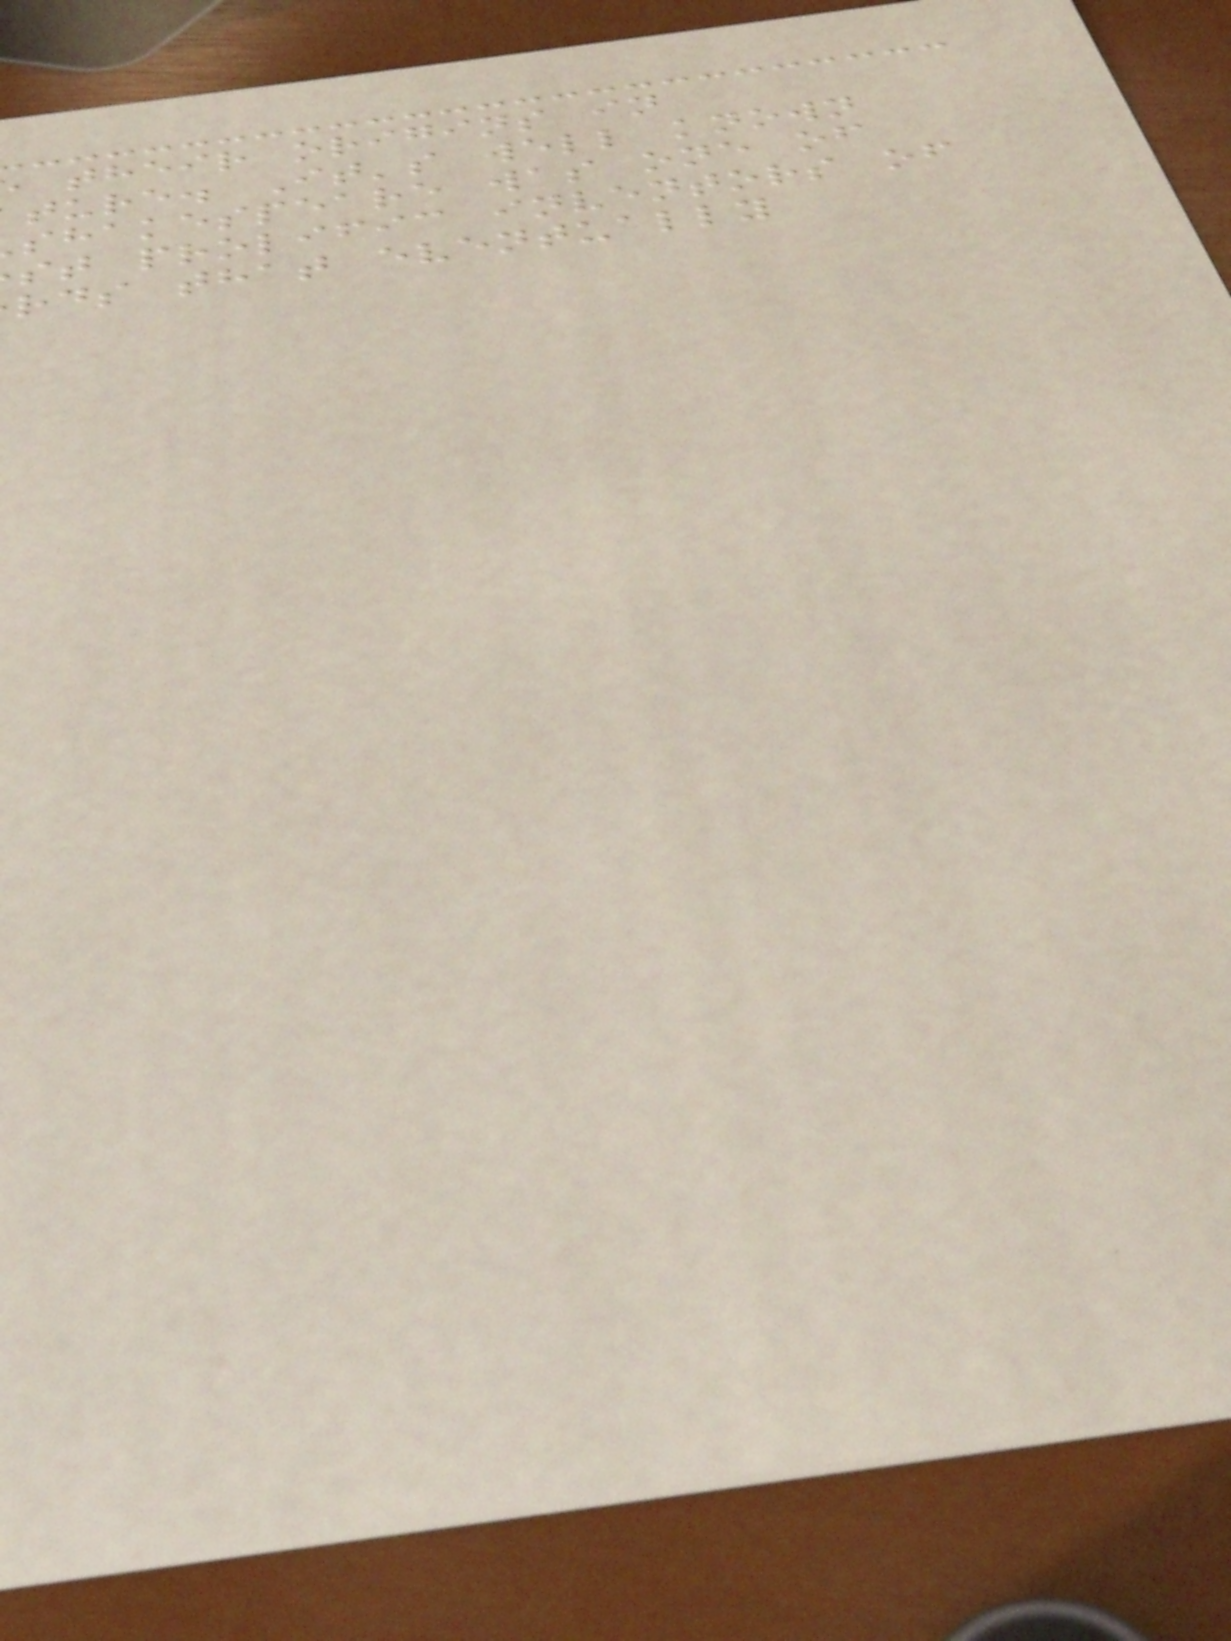their origins in
ture. It's well known
shakespeare was one of
st prolific inventors of
rds that eventually
